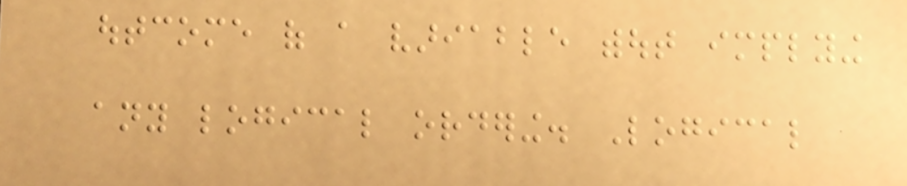outcome of a variable without implying
any logical ordering. Logical
